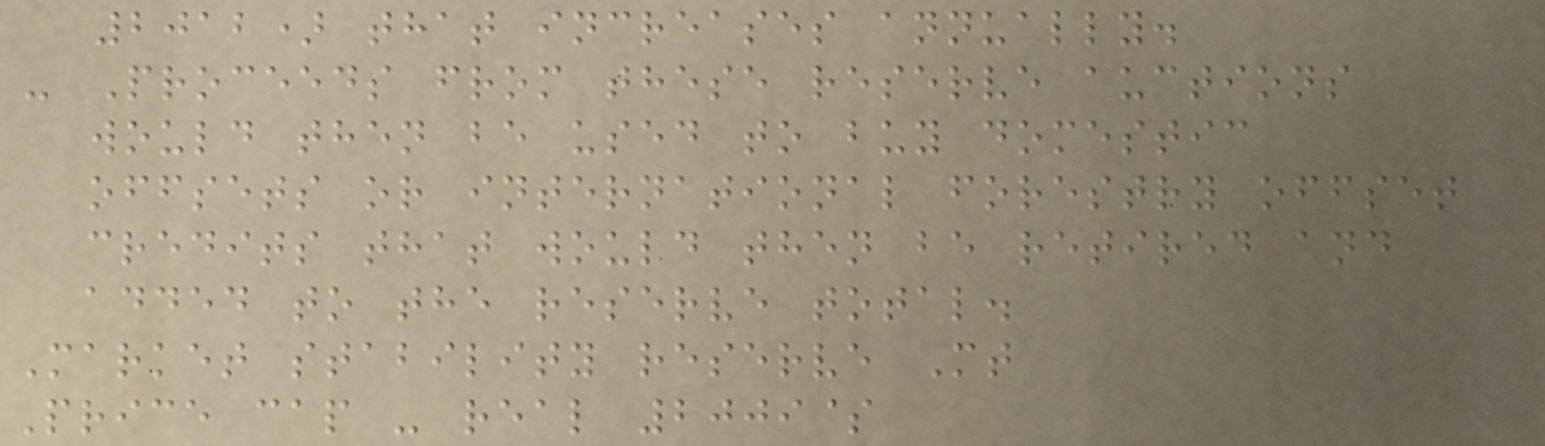2012) that increases annually.
- Proceeds from these reserve auctions
would then be used to buy domestic
offsets or international forestry offset
credits that would then be retired and
added to the reserve total.
Market stability reserve Mt
Price cap - real 2009$
